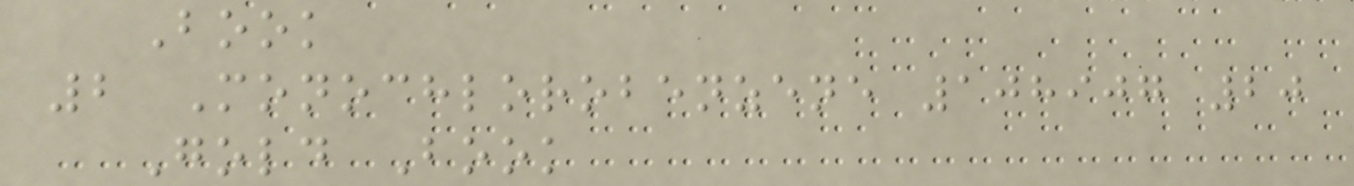Book
2 Monochlorobenzene 108907 20
Gold Book
